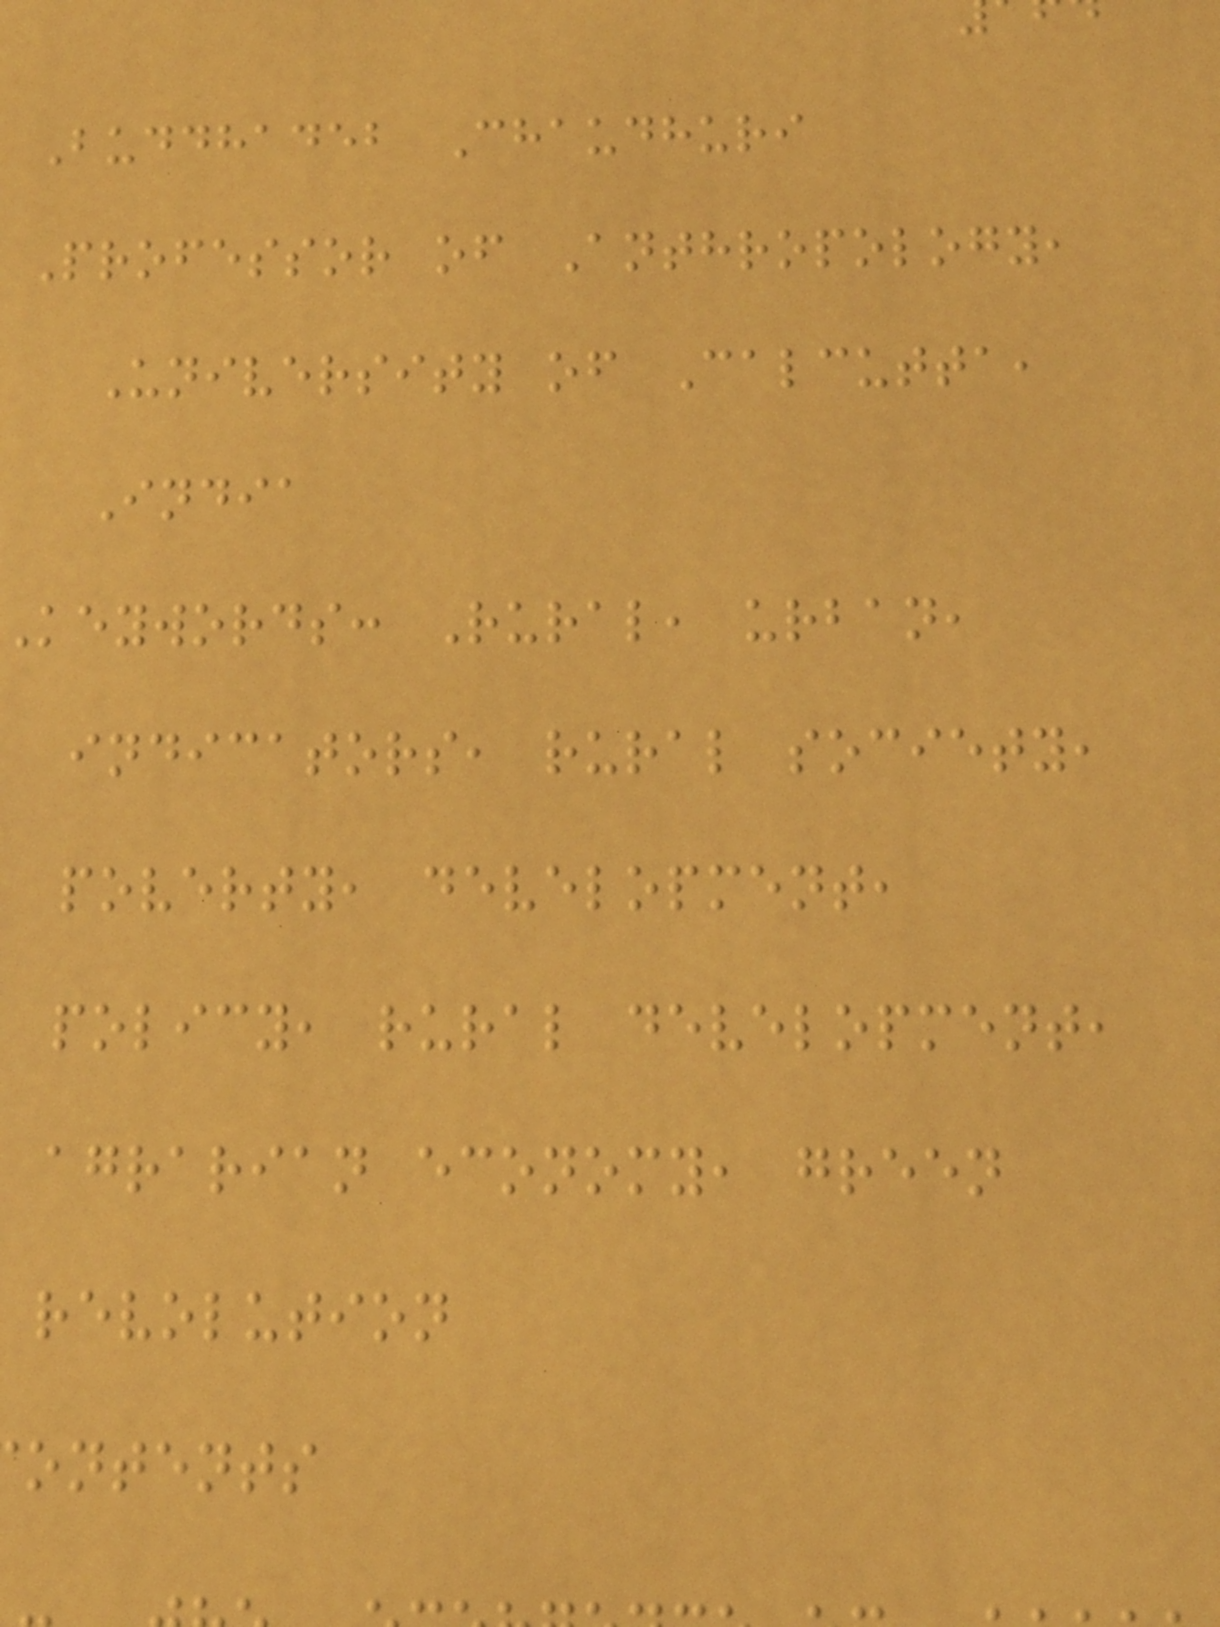Buddhadeb Chaudhuri
Professor of Anthropology,
University of Calcutta,
India
keywords: Rural, urban,
indicators, rural society,
poverty, development,
policy, rural development,
agrarian economy, green
revolution
ontents
